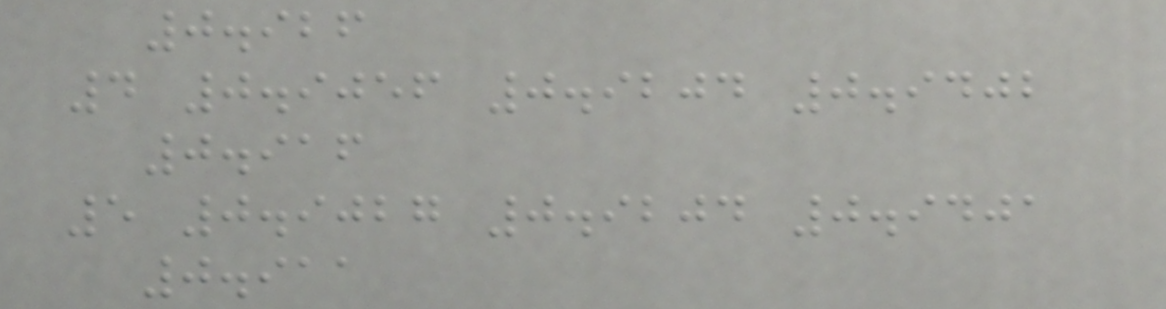0.926
4 0.9056 0.9204 0.9402
0.916
5 0.9027 0.9204 0.9401
0.911
